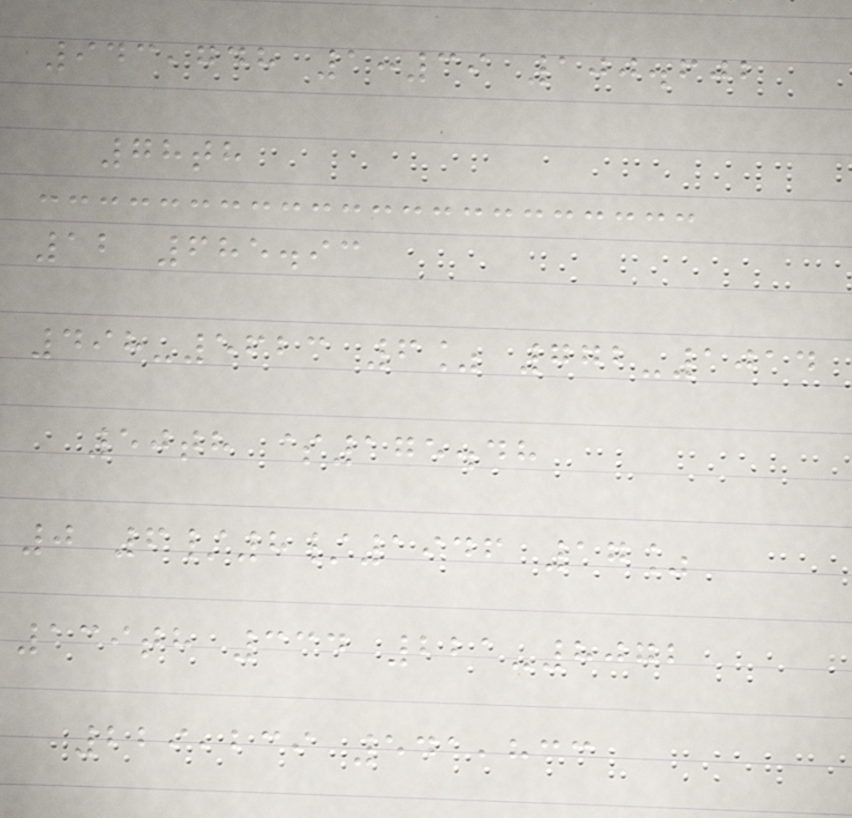943,748 1:39 100.602
78th
12 685.93
498-5623 6% 772-1014
50th $175.48
0 6/8/1946 17%
139th 334 221-8072
229,239 541,833
